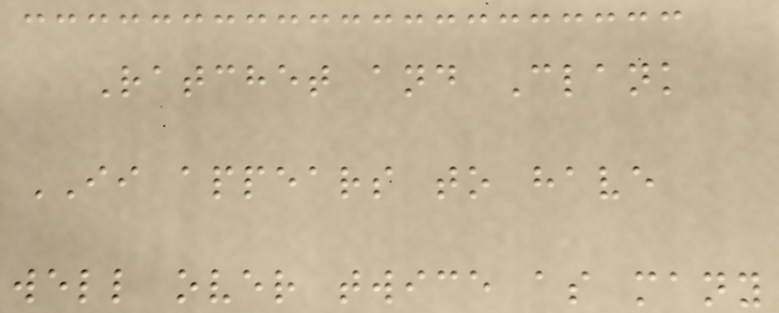Ratchet and Clank
II appears to have
well over twice as many
